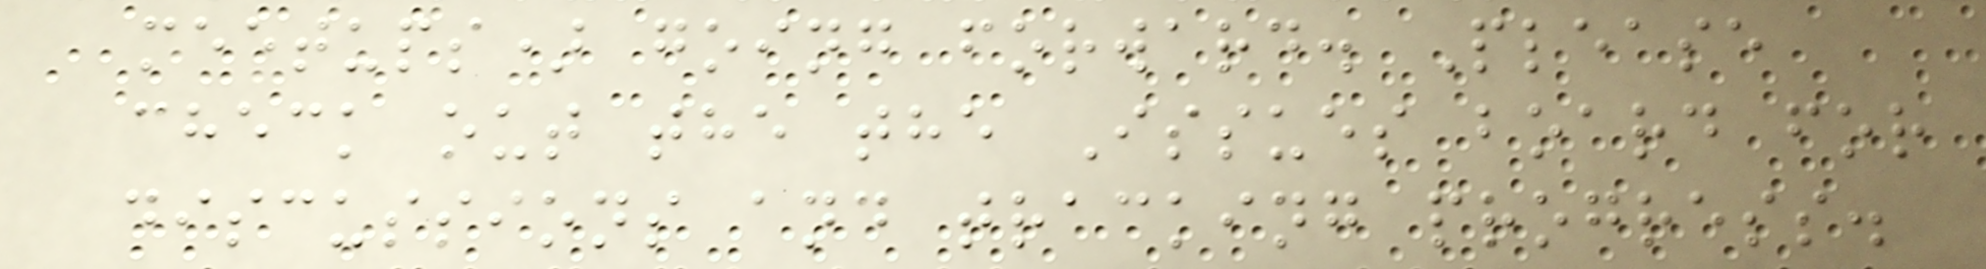meetups) going forward. Please
check out the the Issues board for
discussions and tracking progress.
